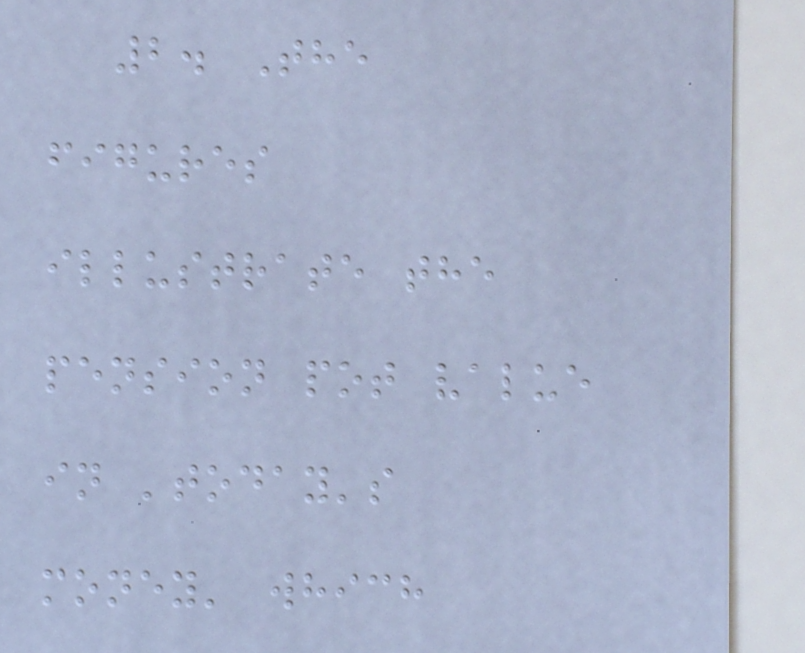2. The
figures
illustrate the
pension pot value
in 'today's
money' which
